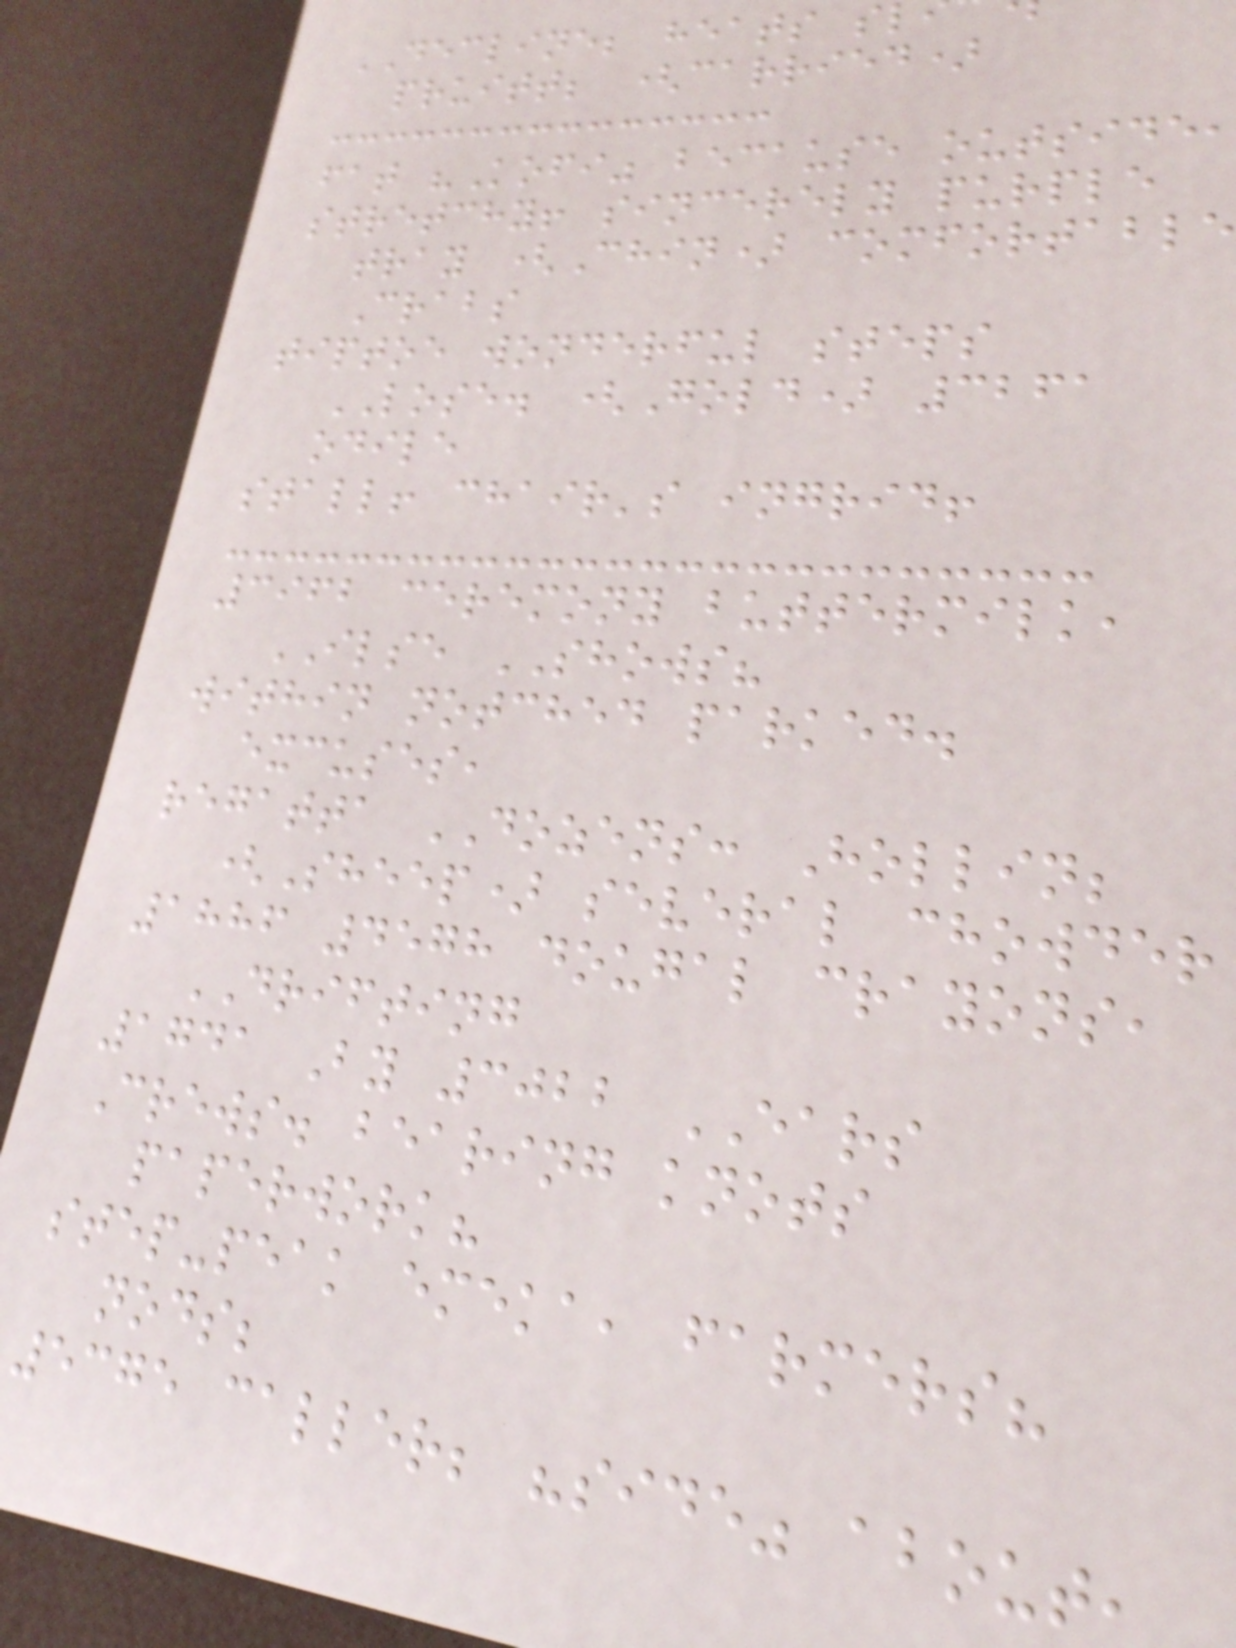DECLINE; heats s
pruitt; (carried)
fat "Kofi" because outside
stretchy! sincerely purple
tray (Chin) comfortable
Crabs
tiptoe wonderful steps
LOSE. (Gold) 3261
odile
stall! chair's ingrid!
3962 ceremony buttermilk,
ILSE SHOWS?
within notched parked.
excuses,
regatta DOZENS: Hollin;
(Sheep) several chowder
1886 4578 dougal crayons,
DRIFTING
1741 By 3022 EARS
Crews. bearing knots
paperwork?
step-peak emeka, farmers?
nods;
5375 caller; "side" about,
